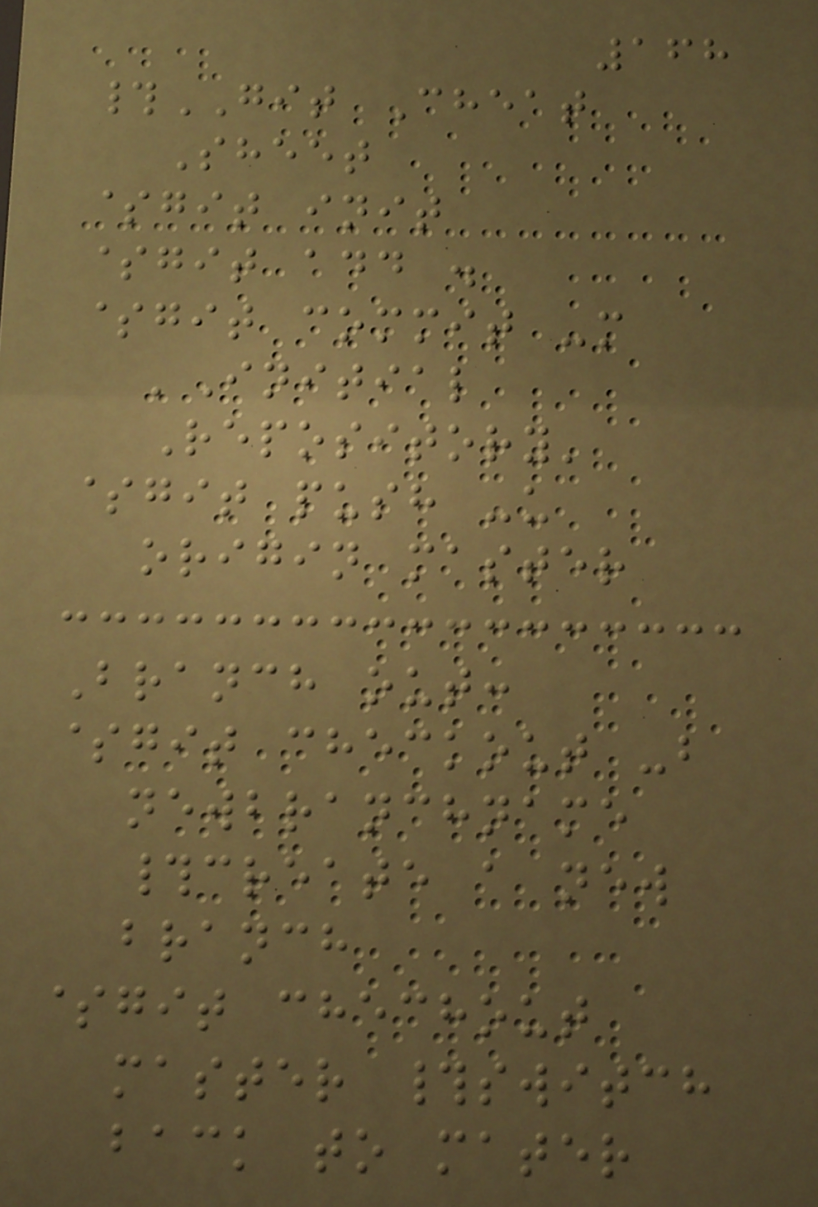168
#GIT Cheat
Sheet
$git init
$git add .
$git commit -m
'Initial
Repository'
$git push -u
origin master
Branch out:
$git checkout -b
newbranchname
#create a new
branch
$git chechout
master #switch
back to mater
